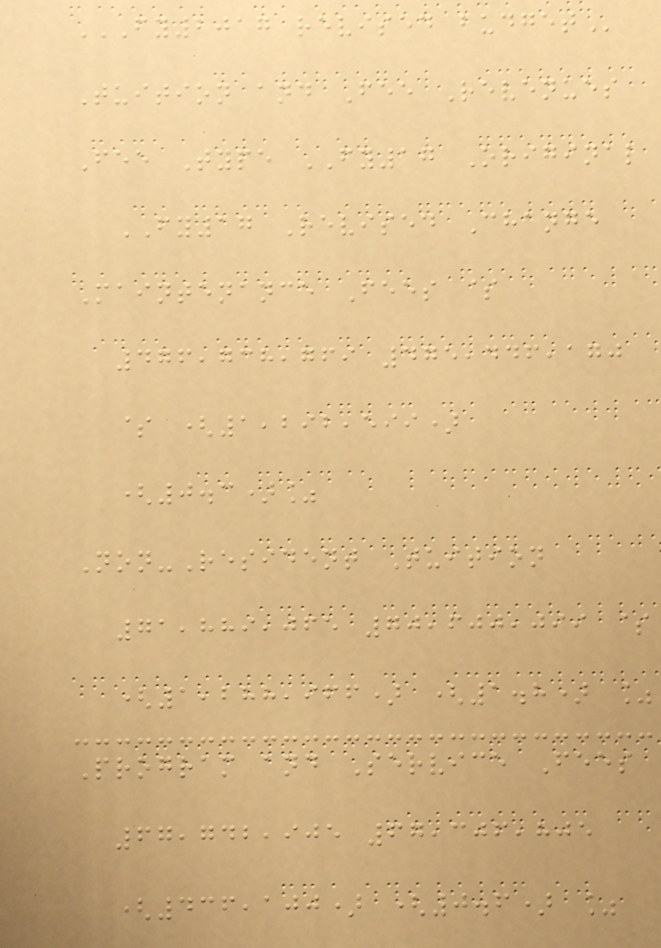FY2017 REVISED BUDGET
Tuition and Fee Revenues
Fee Type FY17 Original
FY17 Revised Change
Maintenance Fees $
476,738,769 475,446,170
$ (1,292,599)
(0.3)%
Non-Resident Tuition
71,889,065 70,600,099 $
(1,288,966) (1.8) %
Program and Service Fees
67,742,905 67,306,805
(436,100) (0.6) %
